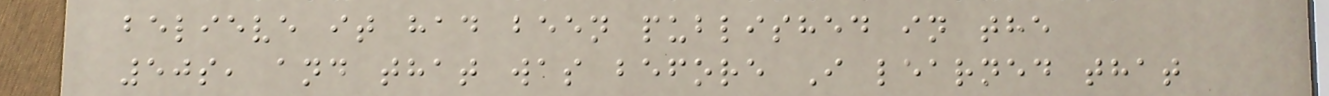believe it had been published in the
50s, and that was before I learned that
